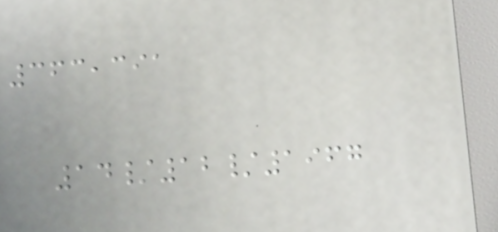363,391
14/12/1967
